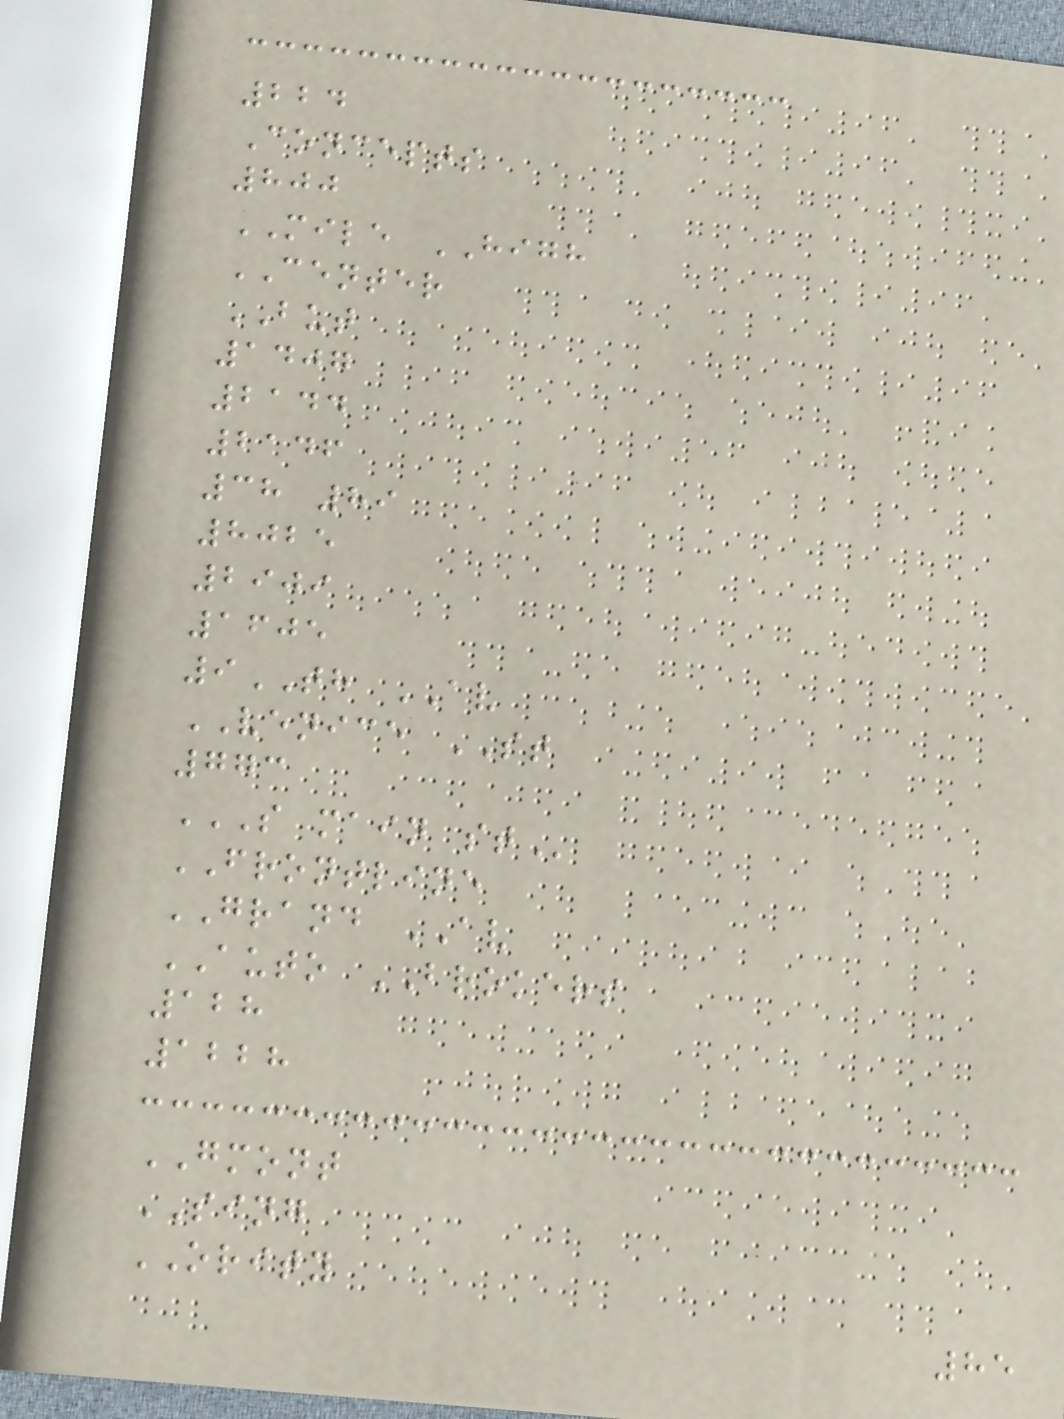224
Concepts
800
MILE HIGH
CENTER
BUT
1407
2144
2146
38 89
8025
2909
1605
9TH AV
VENICE ST
773
S MAIN ST
FRONTLINE
GRAND AV
AUTO BROKERS
128
1228
GMONT
SING
ORITY
85
